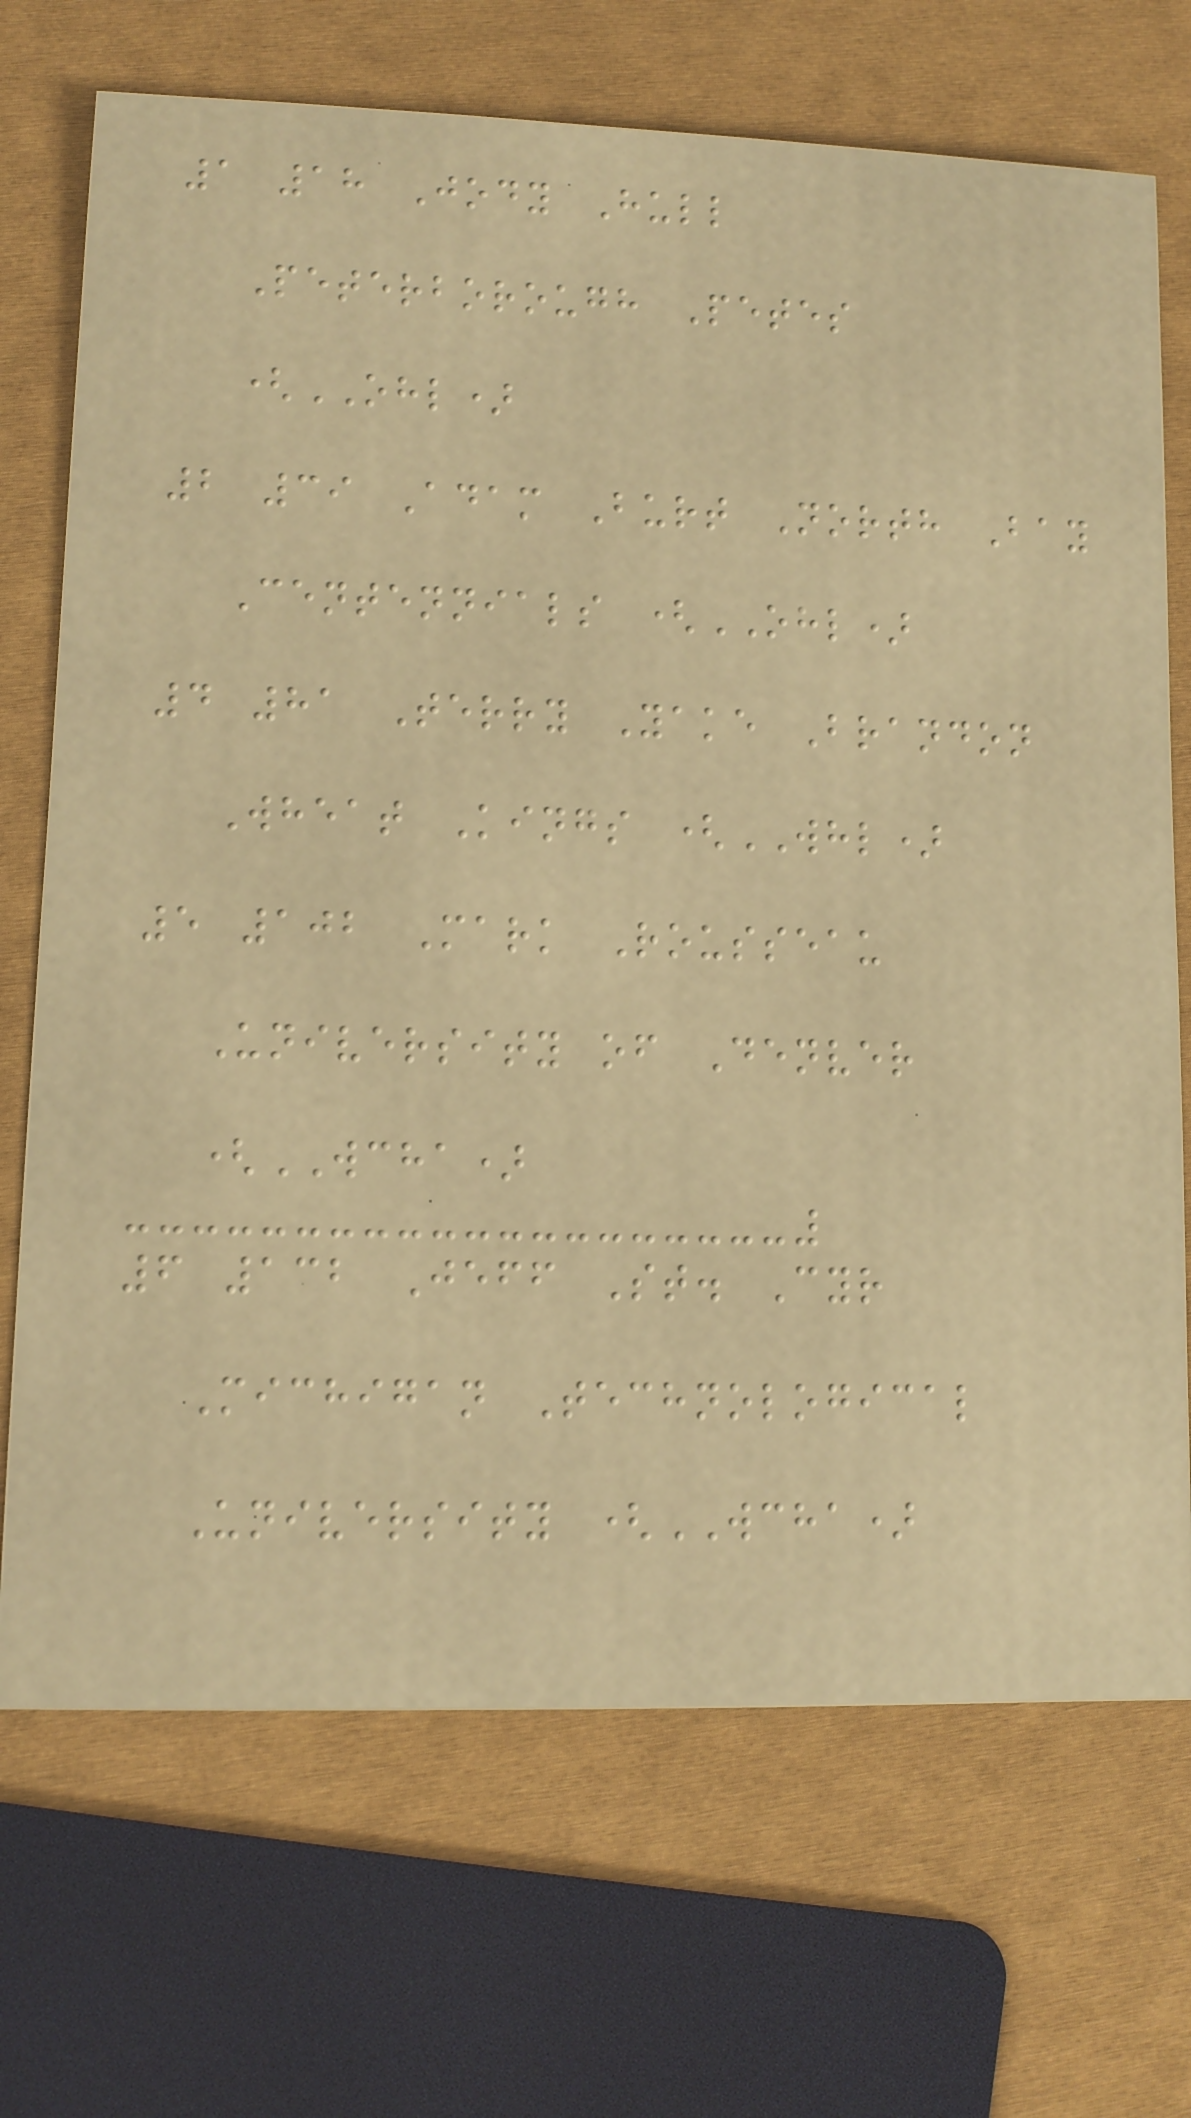1 18 Jody Hull
Peterborough Petes
(OHL)
2 39 Adam Burt North Bay
Centennials (OHL)
4 81 Terry Yake Brandon
Wheat Kings (WHL)
5 102 Mark Rousseau
University of Denver
(WCHA)
6 132 Jeff St. Cyr
Michigan Technological
University (WCHA)
